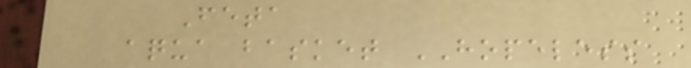Feta
aqua basket HOPELESS
